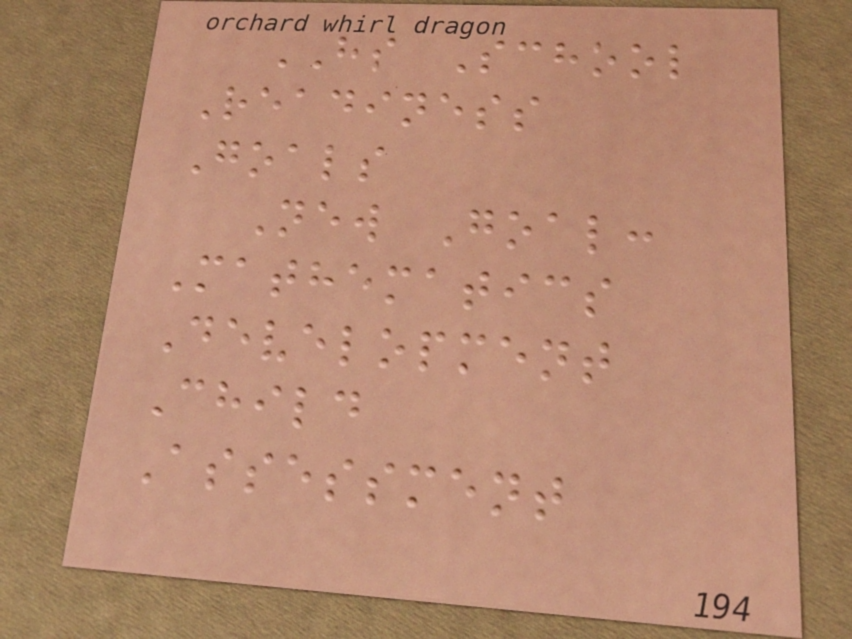HS School
Readiness
Goals
New Goal:
Mathematics
Development
Child
Assessment
